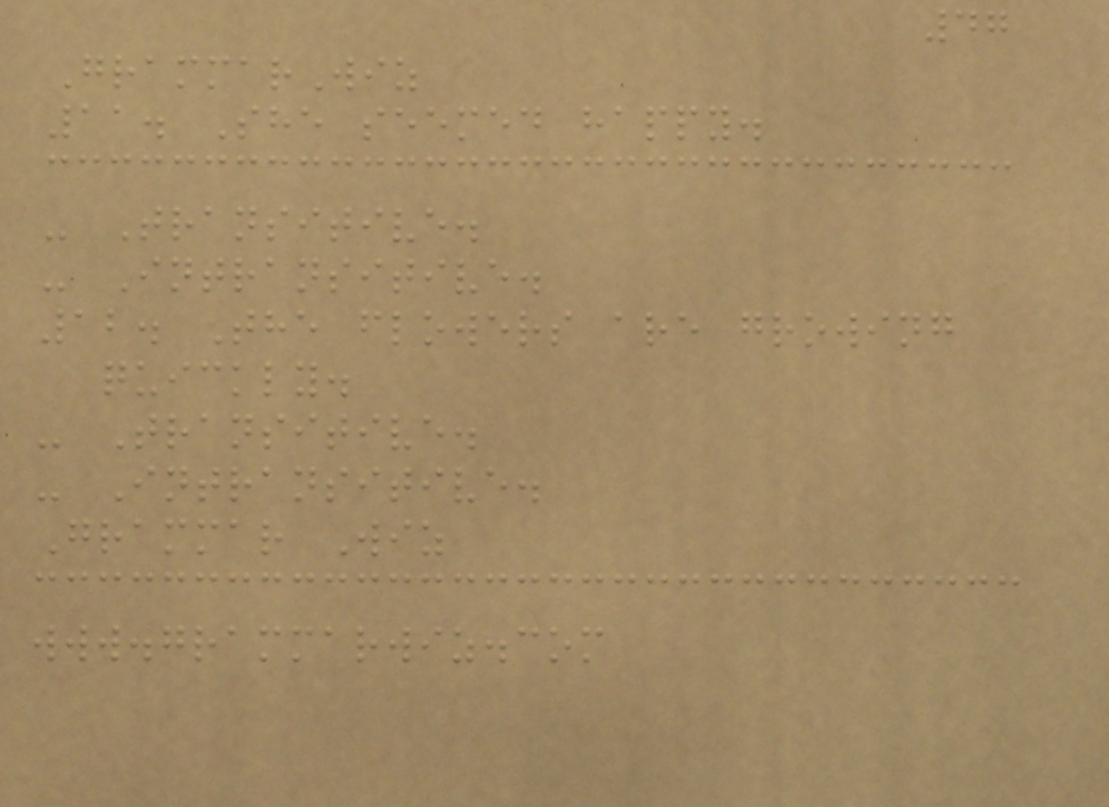47
GrammarWiz
11. She seemed happy.
- Transitive.
- Intransitive.
12. The flowers are growing
quickly.
- Transitive.
- Intransitive.
Grammar Wiz
www.grammarwiz.com
